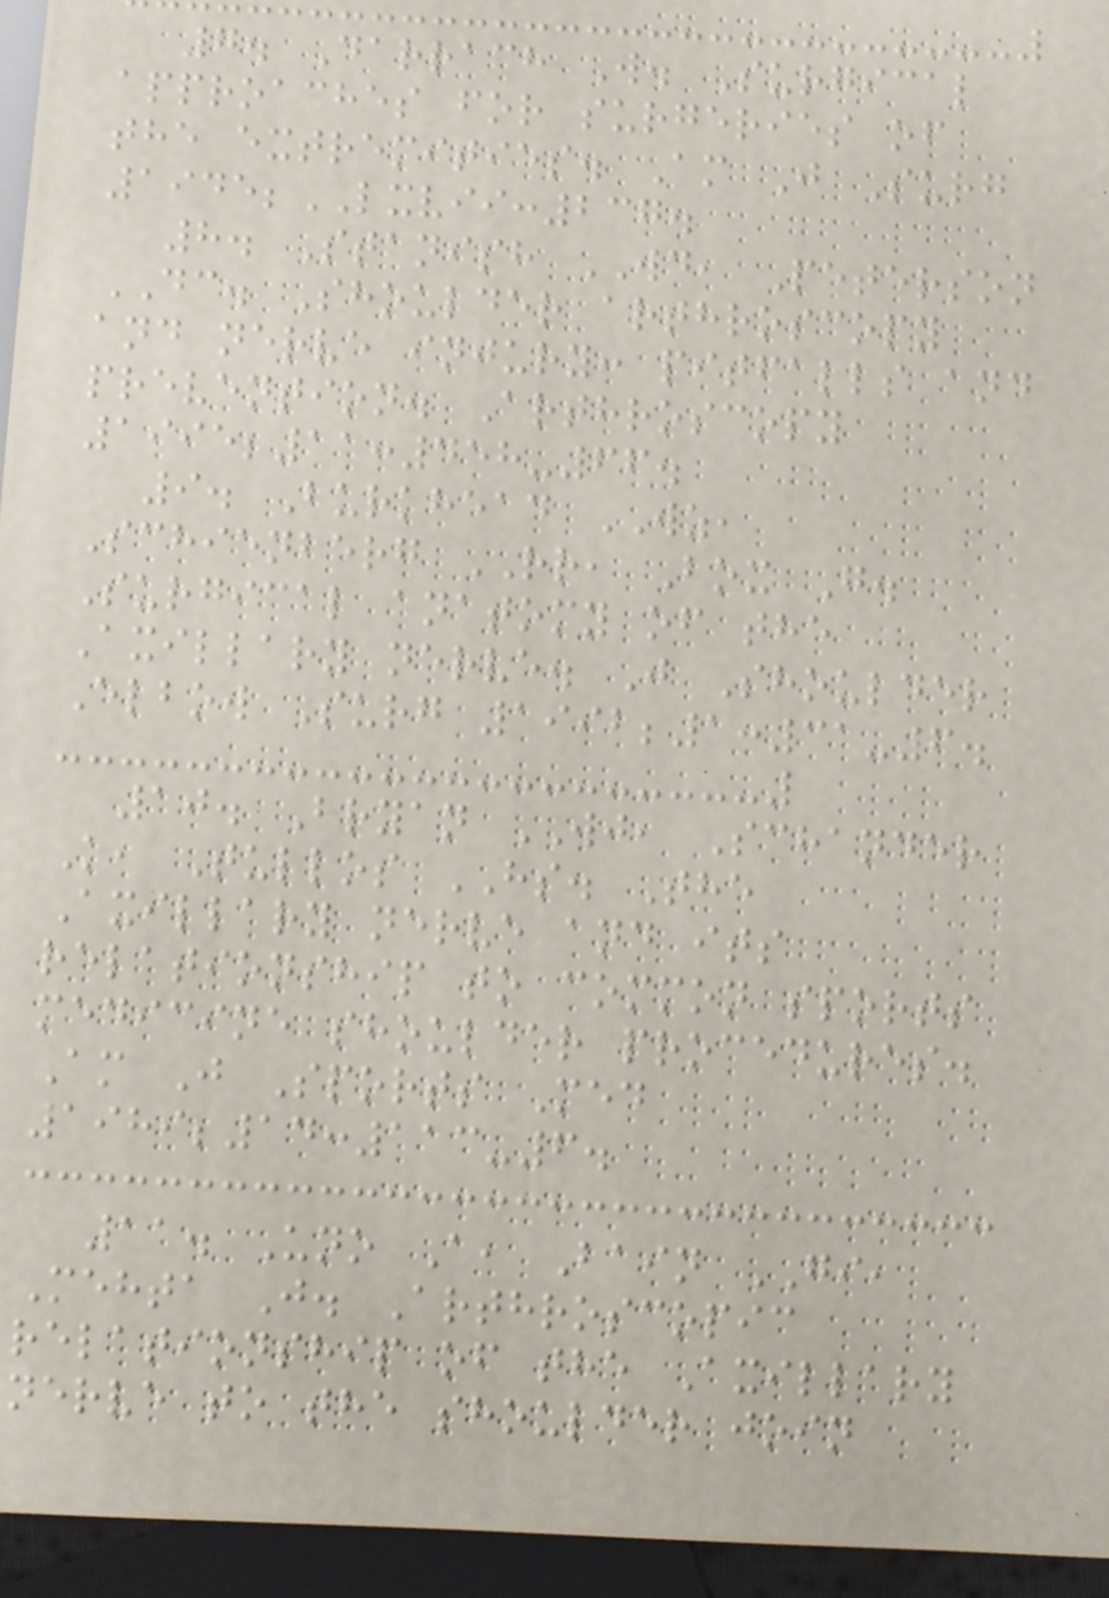7. Darrach W. Surgical
approaches for surgeries of
the extremities. Am J Surg
1945;LXVII:237.
8. Stanish WD, Peterson
DC. Shoulder arthroscopy
and nerve injury: pitfalls and
prevention. Arthroscopy
1995;11:458-66.
9. Burkhead WZ,
Schienberg RR, Box G.
Surgical anatomy of the
Axillary nerve. J Shoulder
Elbow Surg 1992;1:31-6.
10. Bryan WJ, Schander
K, Tullos HS. The
Axillary nerve and its
relationship to common sports
medicine shoulder procedures.
Am J Sports Med
1989;14:113-6.
11. Uno A, Bain GI,
Mehta J. Arthroscopic
relationship of the Axillary
nerve to the shoulder join
